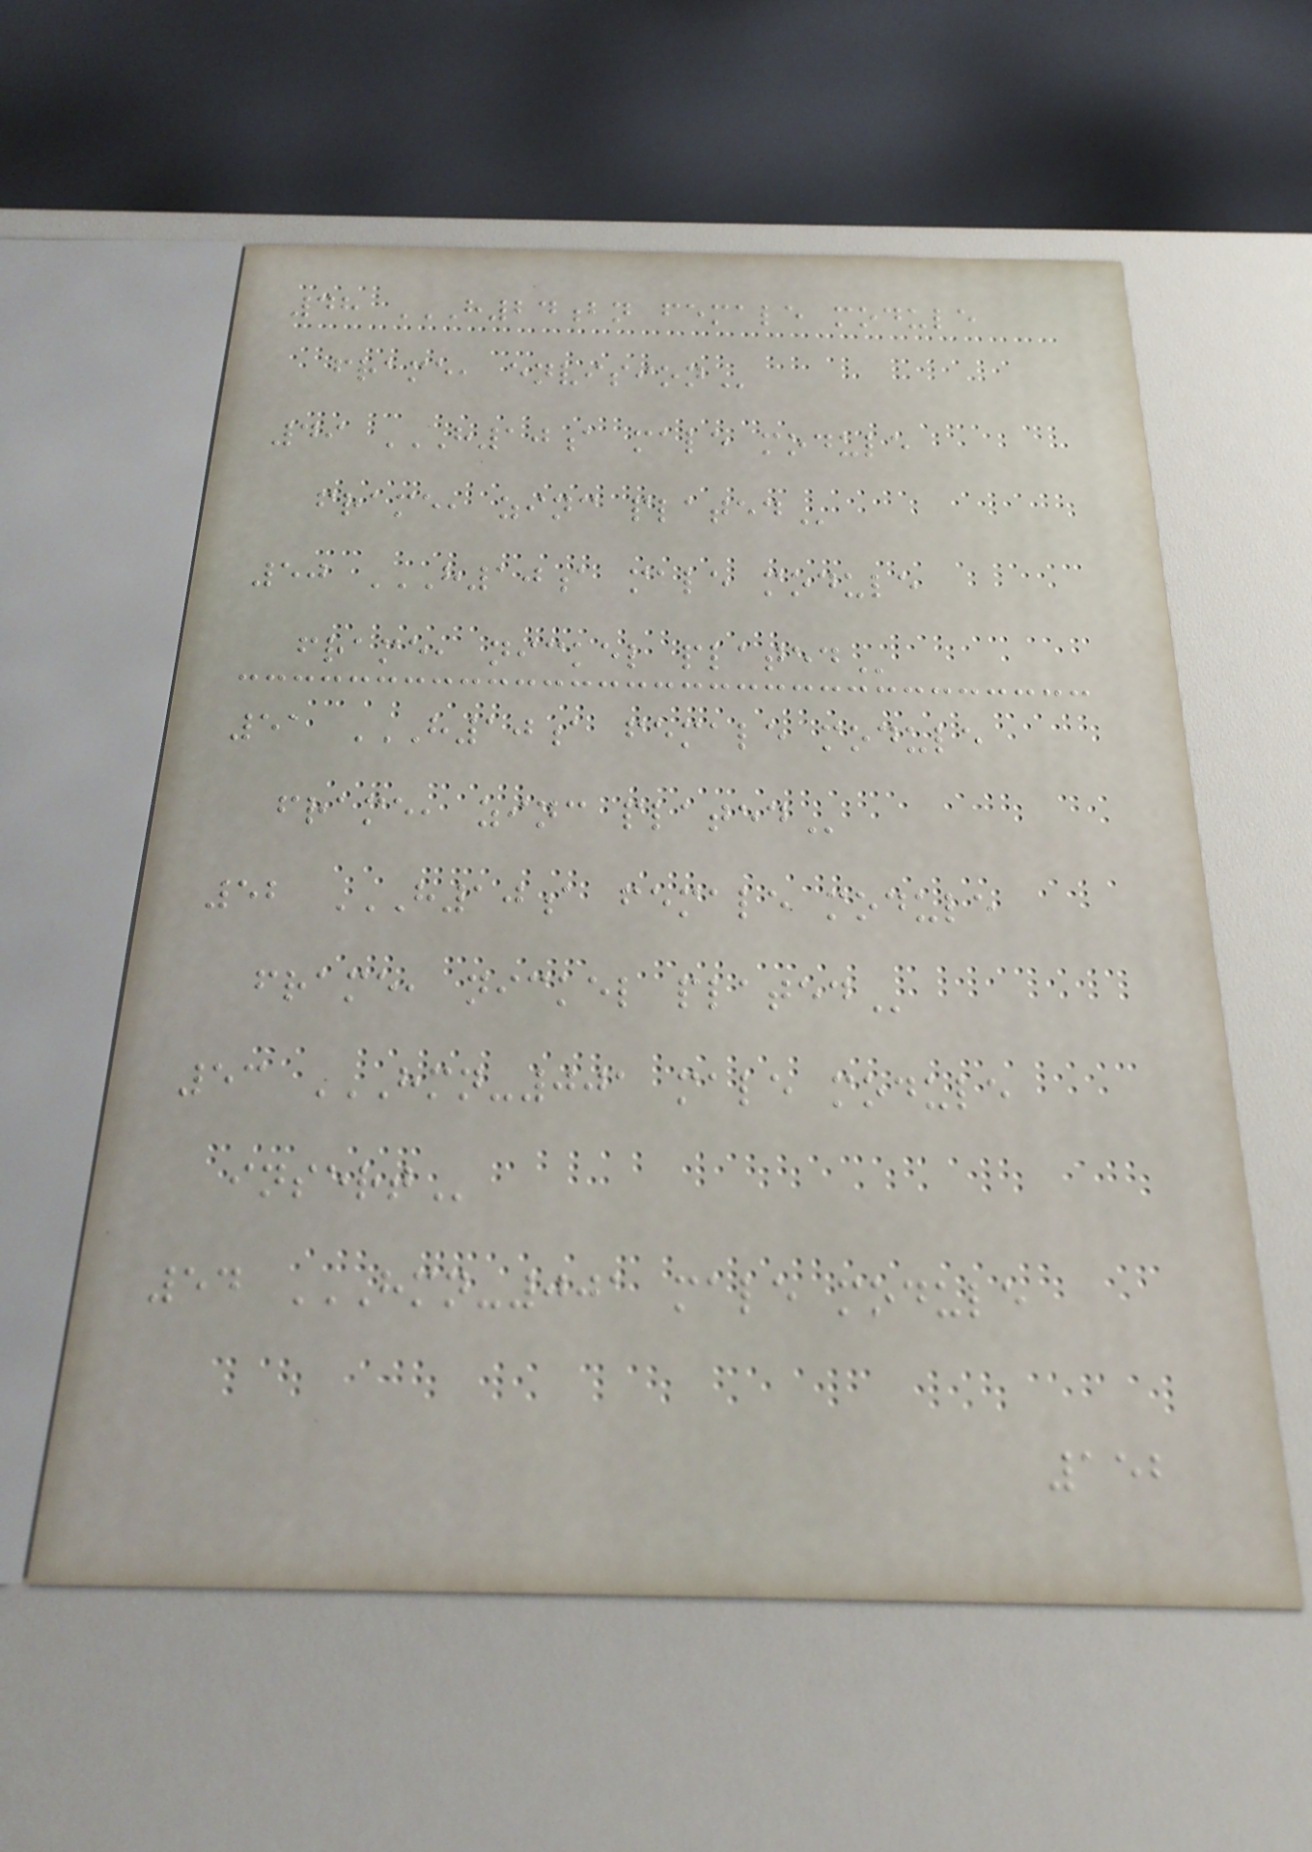48 H24BN FEMALE MODULE
FRAME, ENVISION
49 H10A MALE MODULE
FRAME, ZINC PLATED
50 H10A MALE MODULE
FRAME, NICKEL PLATED
51 H10A FEMALE MODULE
FRAME, ZINC PLATED
52 H10A FEMALE MODULE
FRAME, NICKEL PLATED
53 HMN-001 MALE MODULE
INSERT
54 HMN-001 MALE MODULE
152
